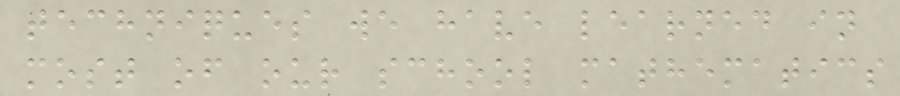techniques we have learned in
most of our school mathematics
